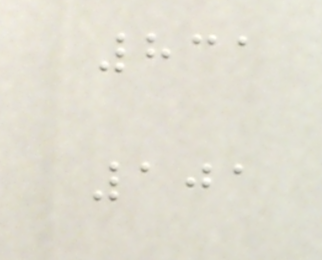831
101
